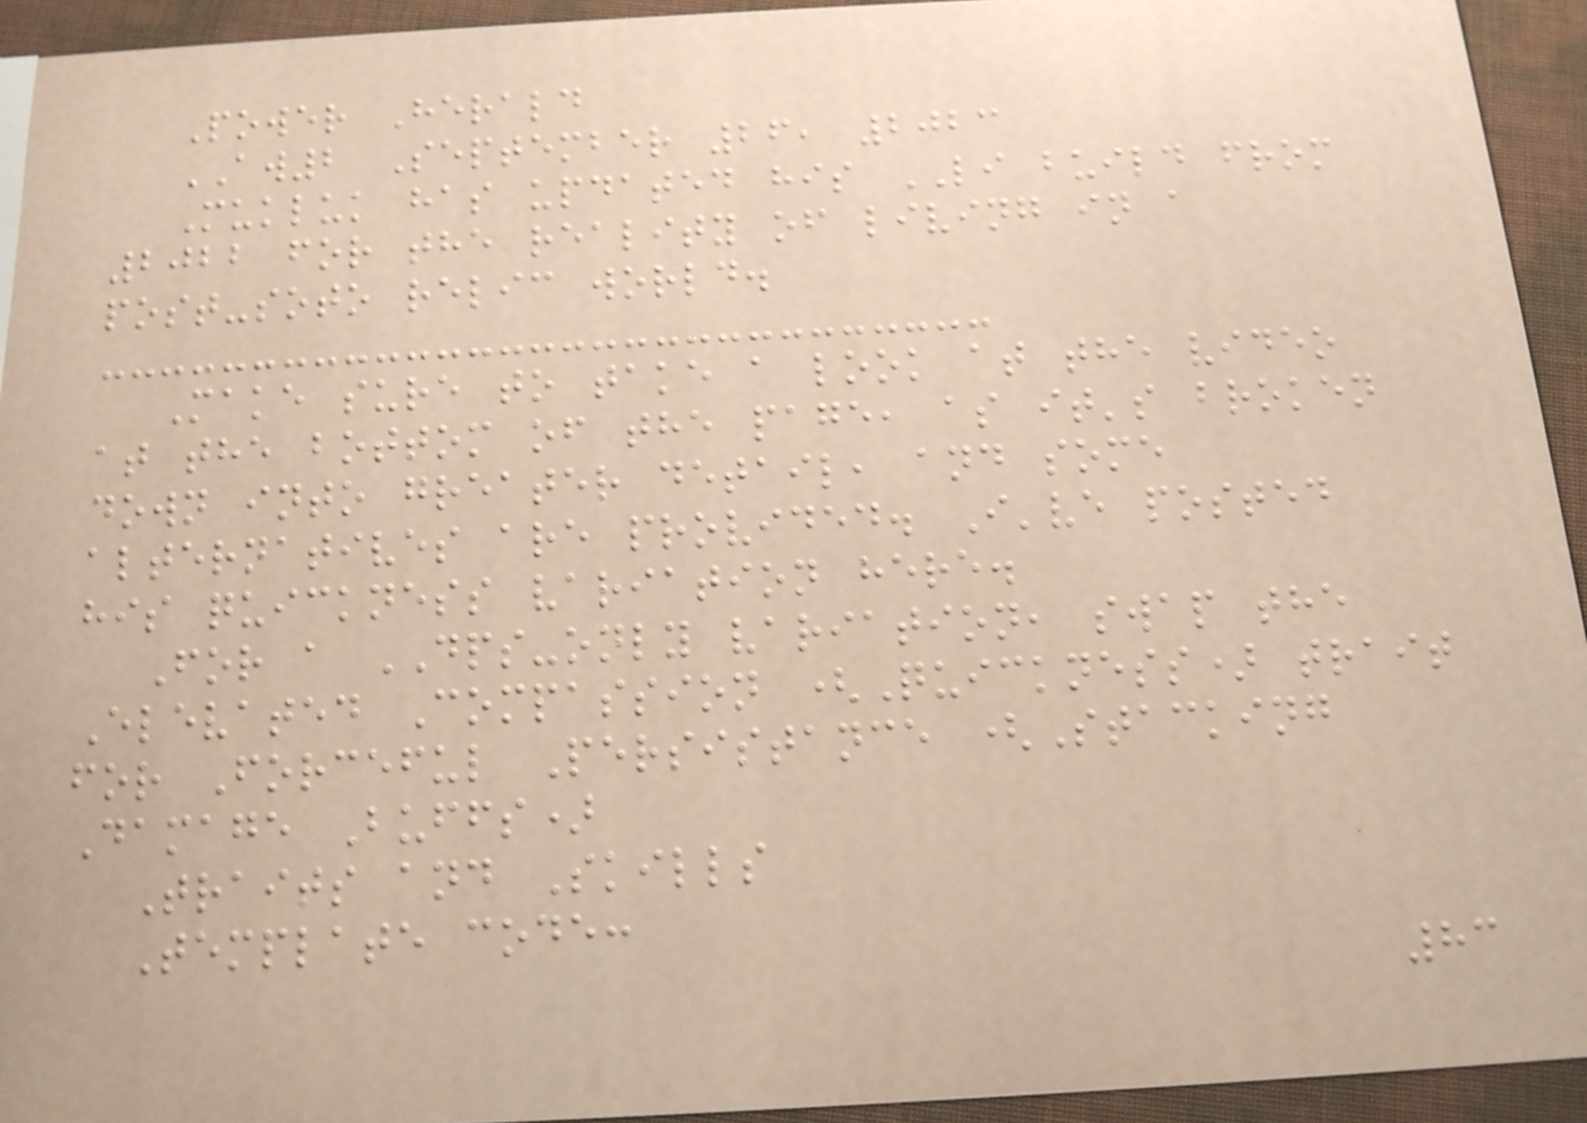Power Herald
AW2 September 26, 2023
Mukluk has updated his LI build from
2022 for the reality of living in a
post-soto relic world.
Make sure to take a look at the video
at the bottom of the page, as it's broken
down into greater detail, and some
alternatives are provided. I've posted
his quickness variation here.
For a DPS-only variation, swap the
Elevated Compassion (Quickness) trait
for Forceful Persistance (Stacking
Damage Buffs)
Traits and Skills
Template code:
83
